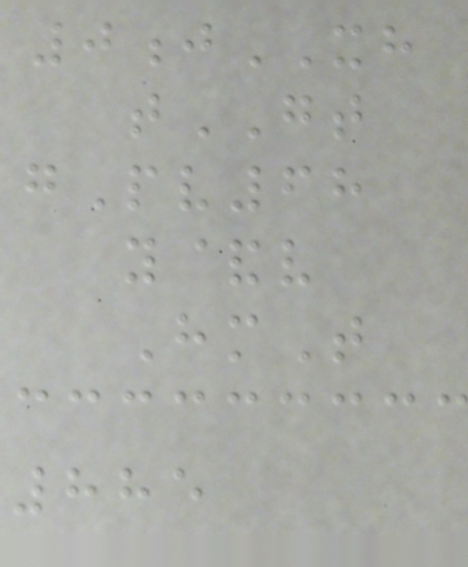0jXH
tGT
gPv68
y&v
HmT
885
